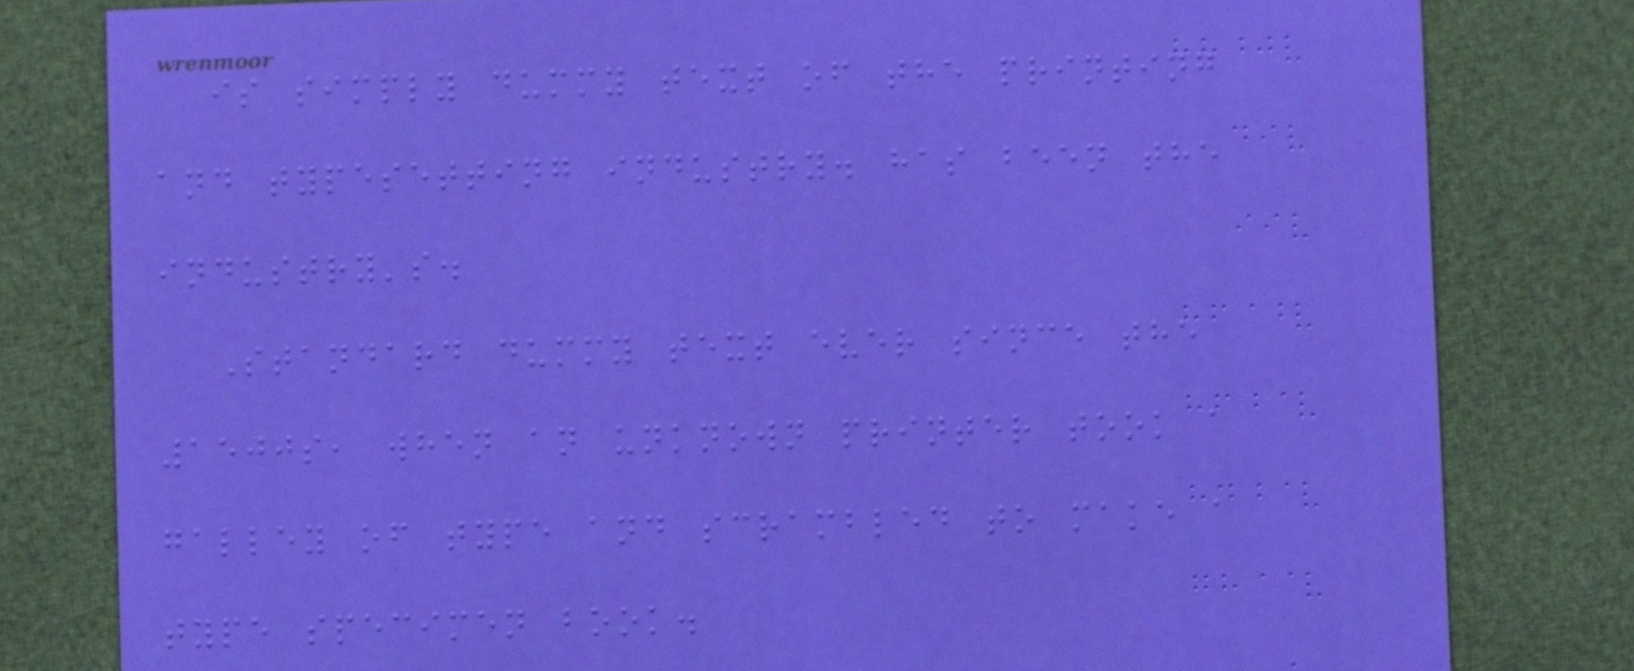is simply dummy text of the printing
and typesetting industry. has been the
industry's.
Standard dummy text ever since the
1500s, when an unknown printer took a
galley of type and scrambled to make a
type specimen book.
